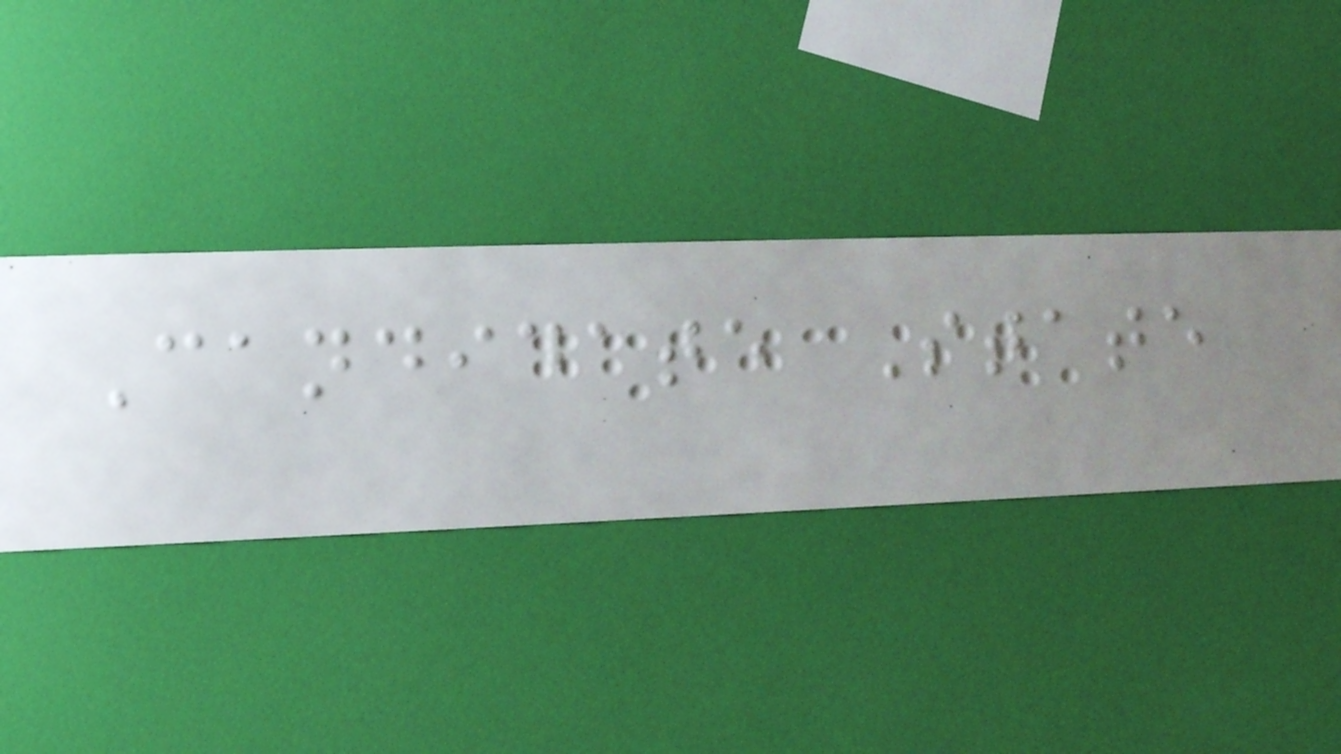Candidate State
